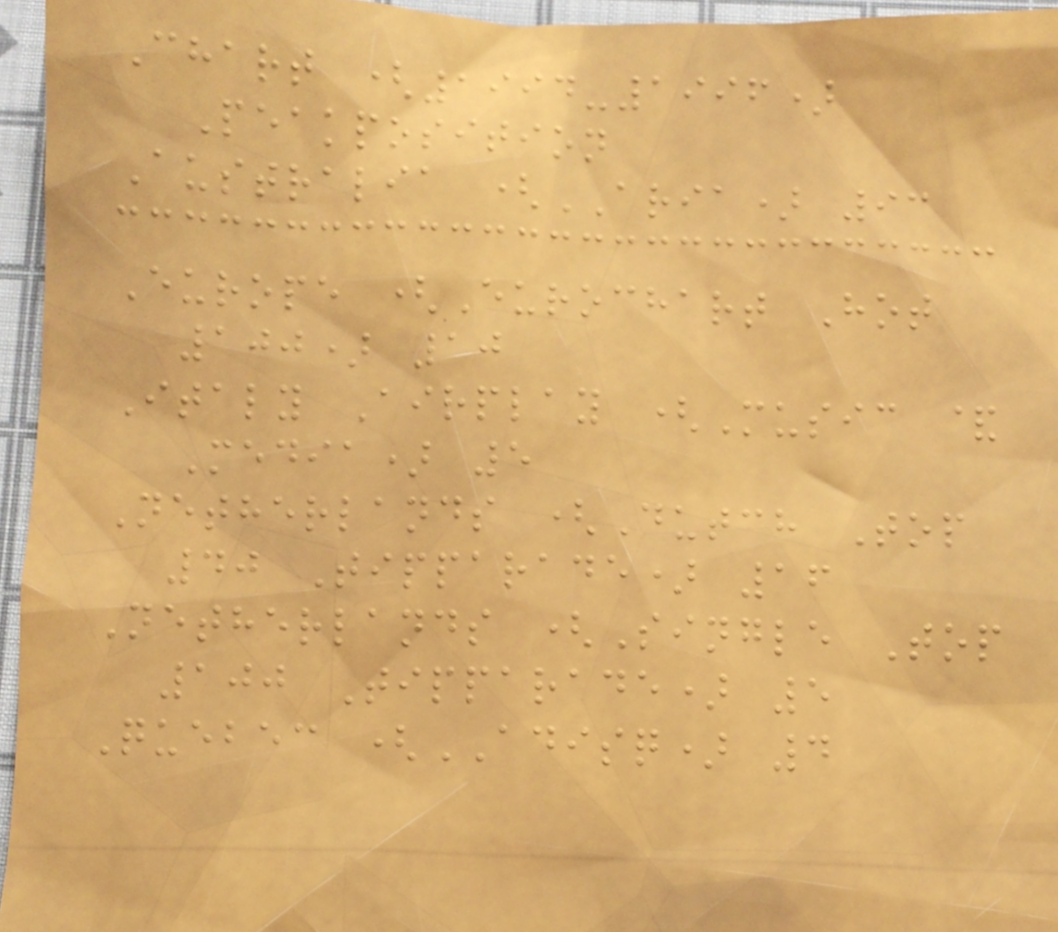Chart (1994-1996)
Peakposition
Australia (ARIA) 93
Europe (Eurochart Hot
100) 10
Italy Airplay (Music &
Media) 5
Netherlands (Dutch Top
40 Tipparade) 16
Netherlands (Single Top
100 Tipparade) 5
Quebec (ADISQ) 4
